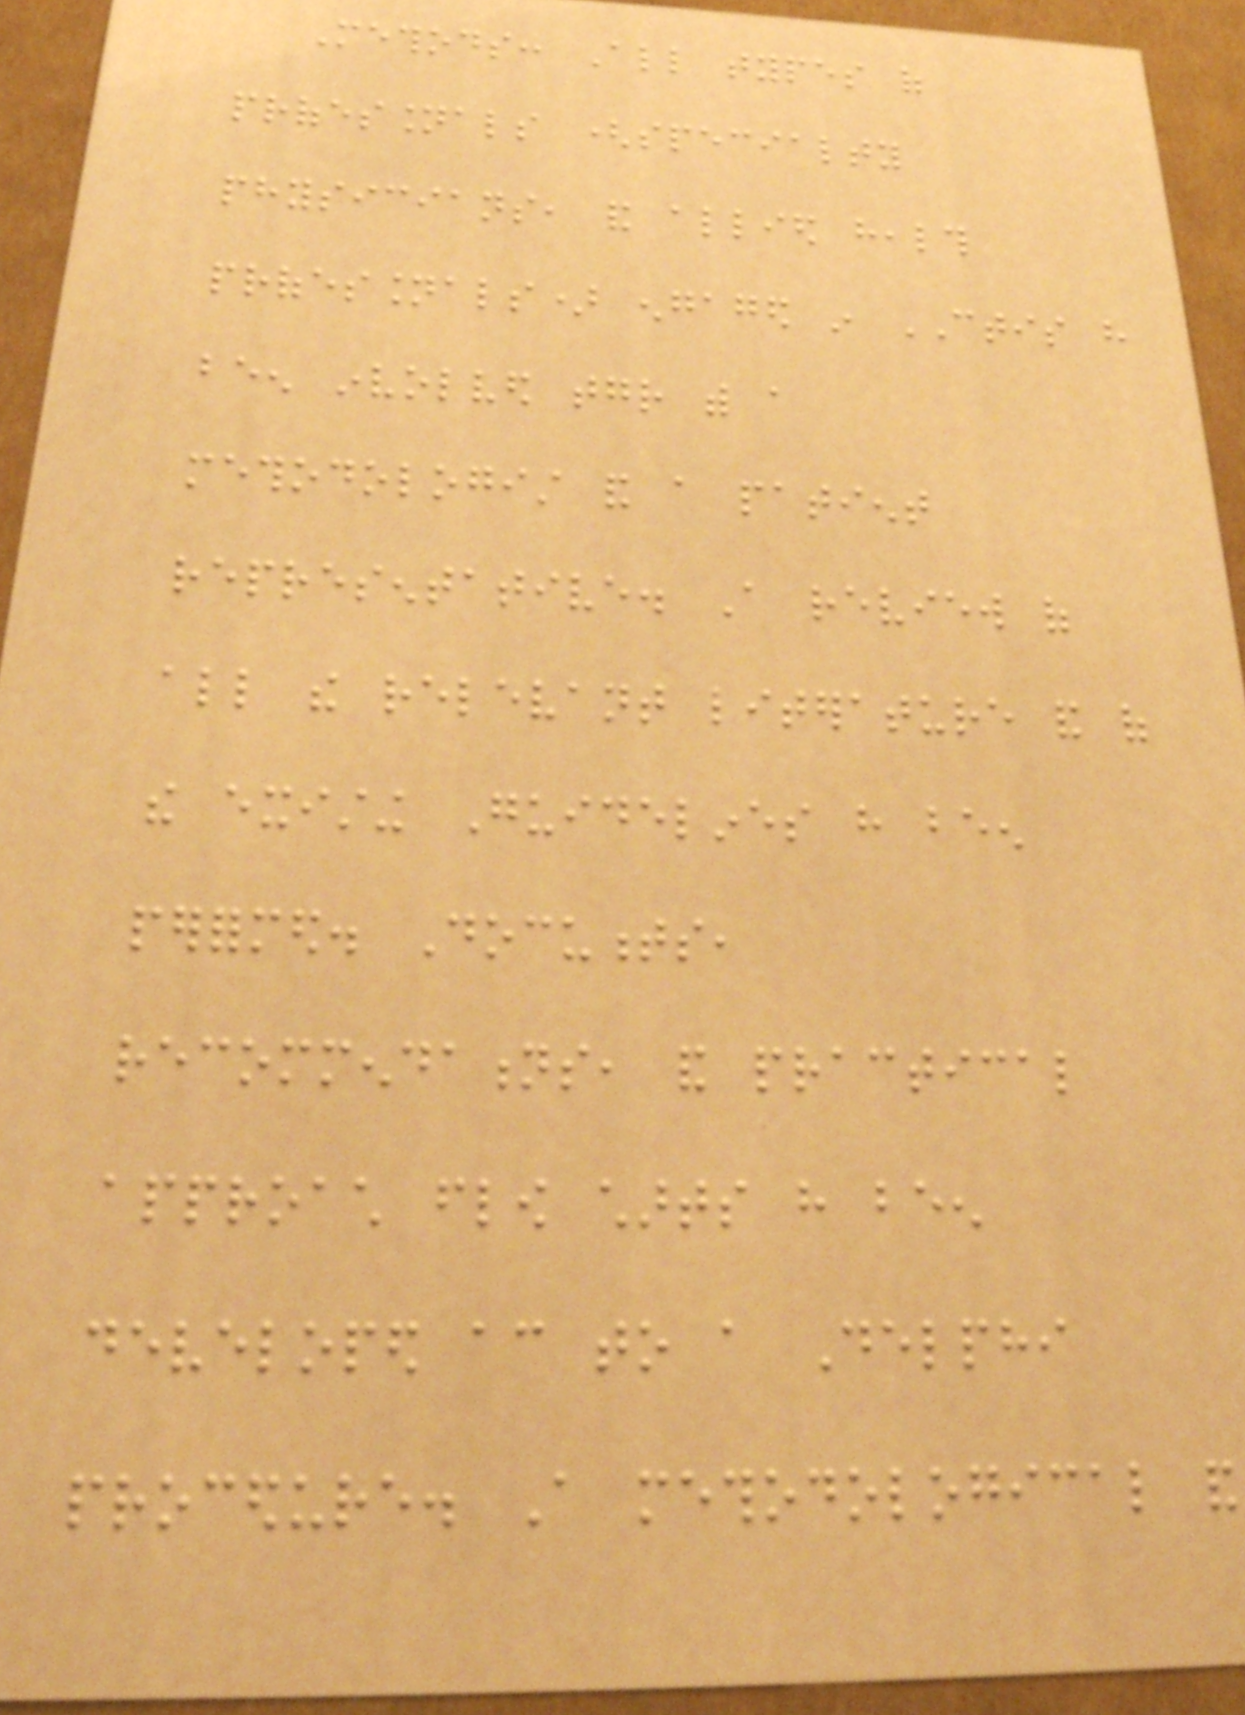Methods: All types of
professionals (specialty
physicians, and allied health
professionals) engaged in CTIS have
been involved together with a
methodologist and a patient
representative. A review of
all the relevant literature and of
the existing Guidelines have been
performed. Documents,
recommendations, and practical
approach flow charts have been
developed according to a Delphi
procedure. A methodological and
